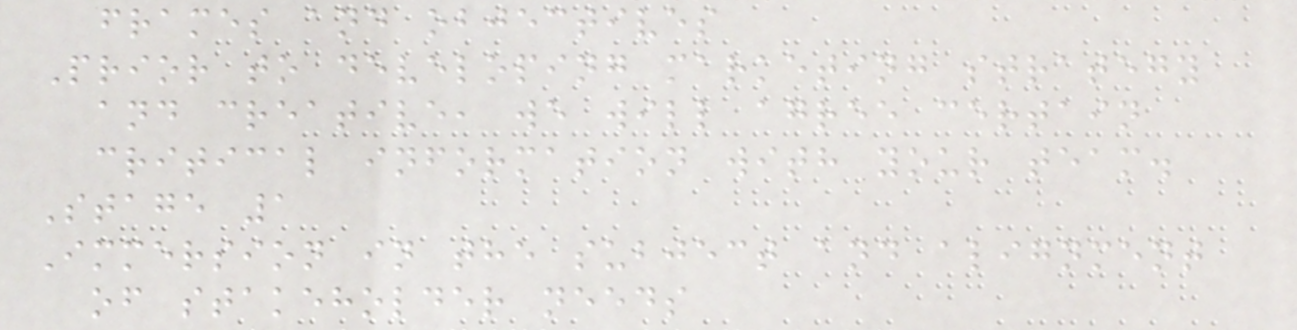frames and objectives
Prior to developing marketing strategy
and creative, we will agree certain
critical information with your team.
Stage 1
Immersion in the subject and alignment
of stakeholder needs
